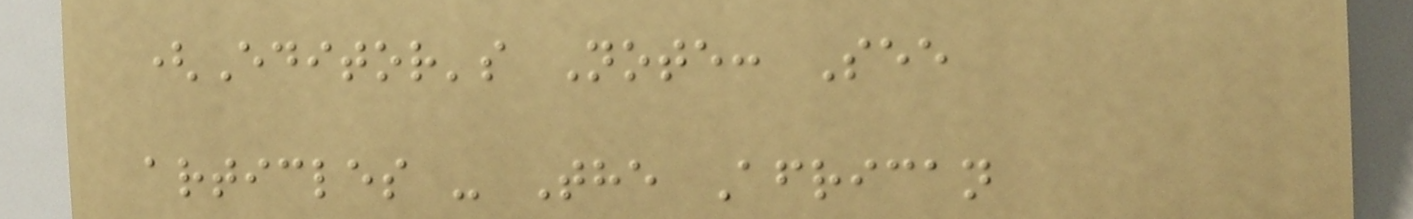(Editor's Note: See
articles - The African
